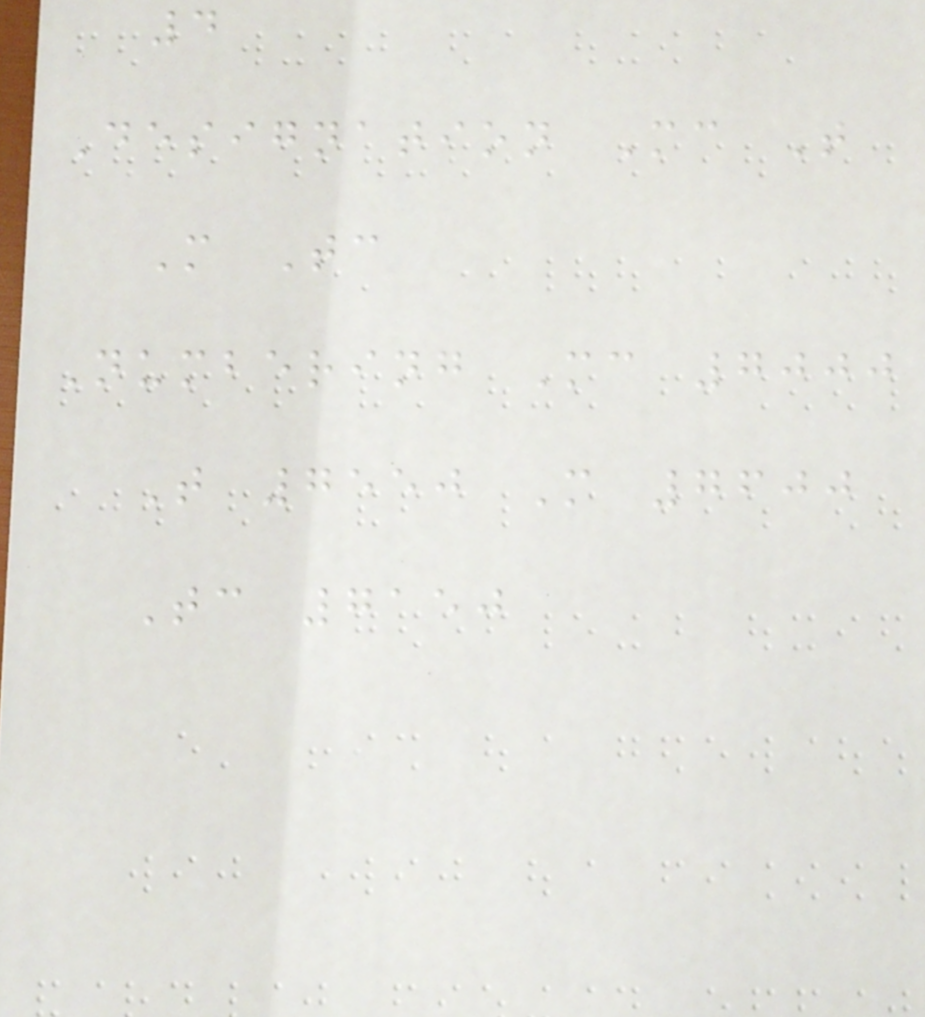4
Designation Mc T
M Tc
Numbering Mc 7000
T 7550 M 7600
Tc 7150
